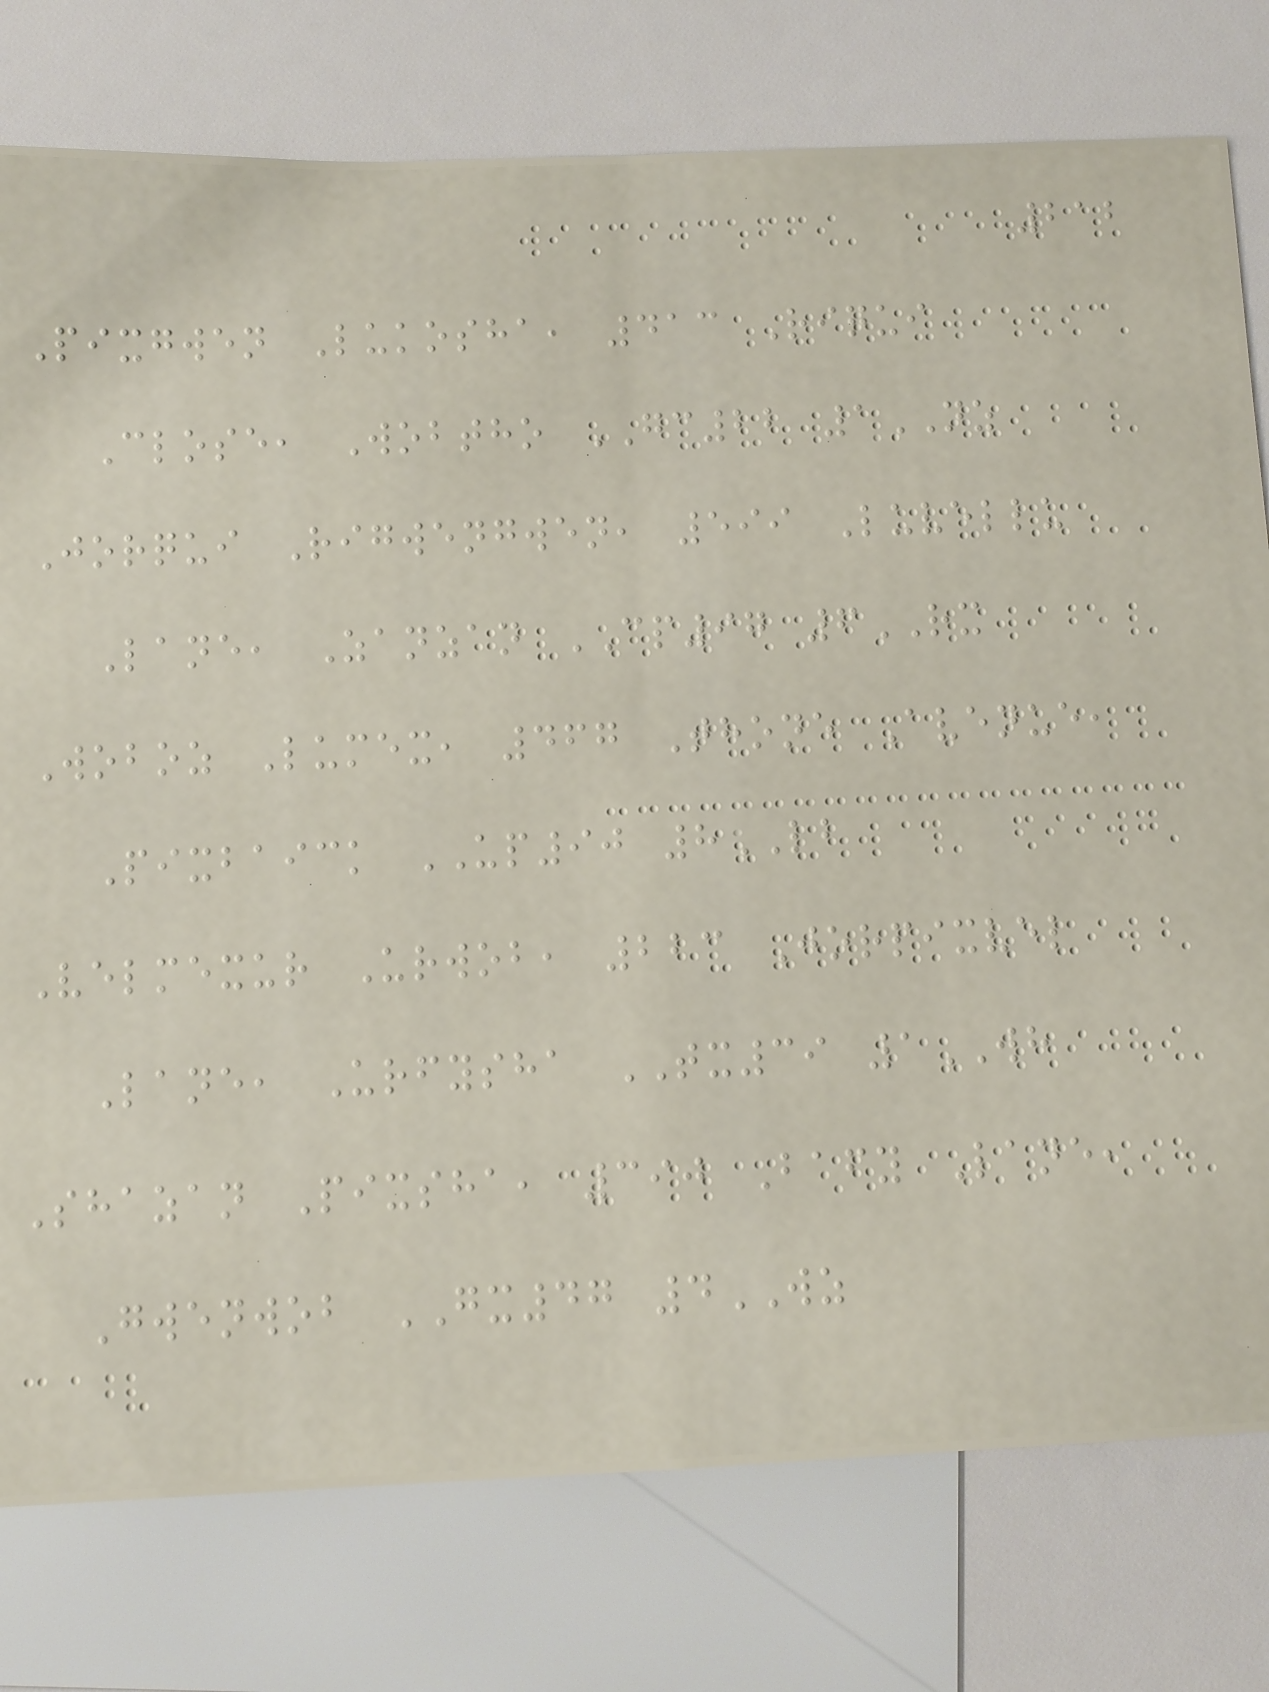212
Pixgwen Lukosha, 413 Riqui
Close, Wobtho GC22 1NZ
Jorqui Rigwengwen, 599 Luvellu
Lane, Zanzan CP97 6RX
Woboz Lumex, 467 Thone Avenue,
Pixbaick UP90 8LB
Velmexur Urwob, 223 Jorpixvel
Lane, Urfysha TX39 1WH
Shazan Pixsha, 390 Bafy Lane,
Gwenwob GX47 4WZ
